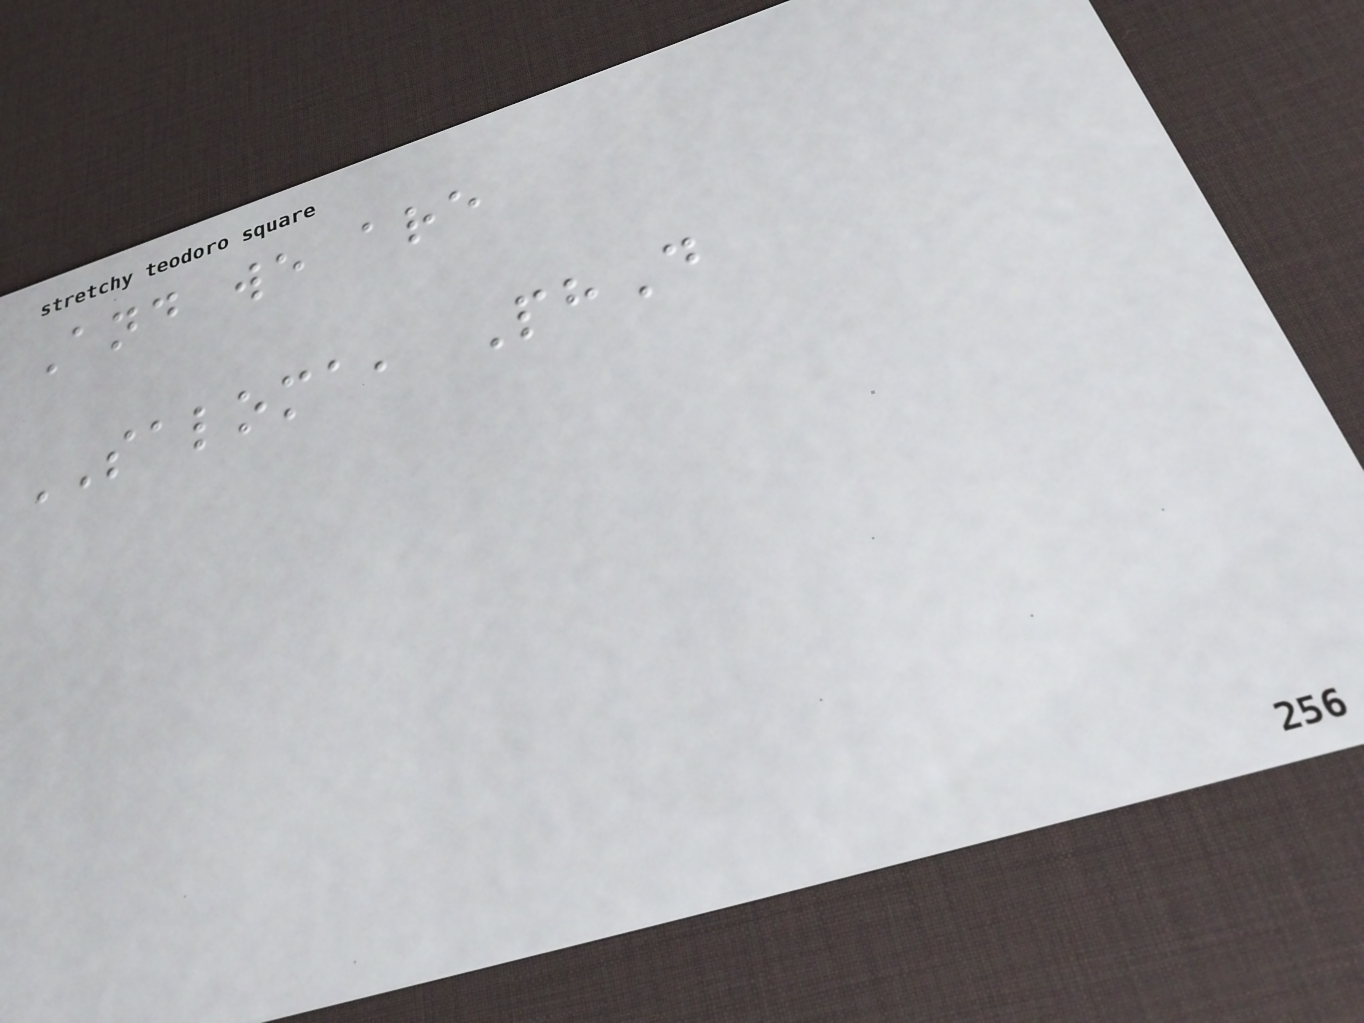And we are
SALOMA, PhD
